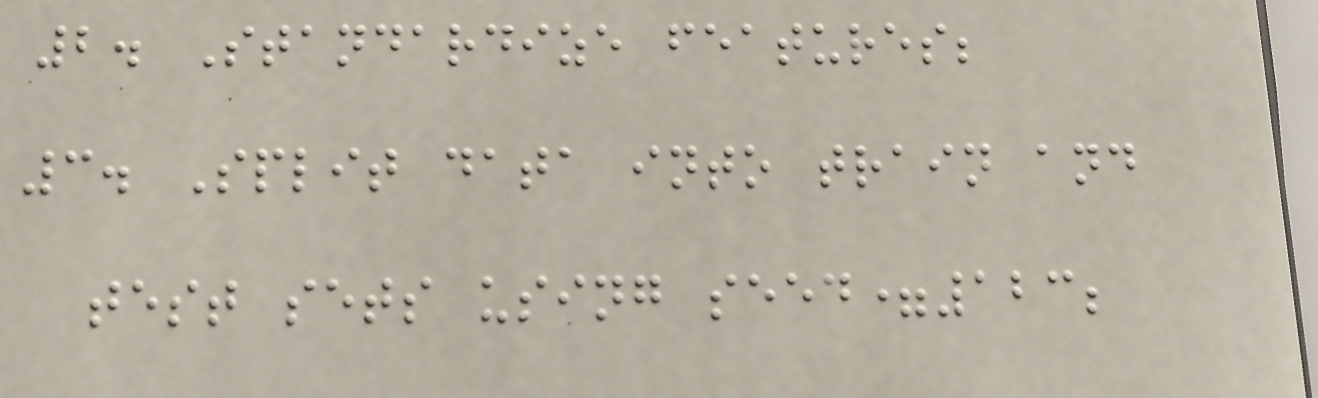2. Standardize features;
3. Split data into train and
test sets using seed=123;
